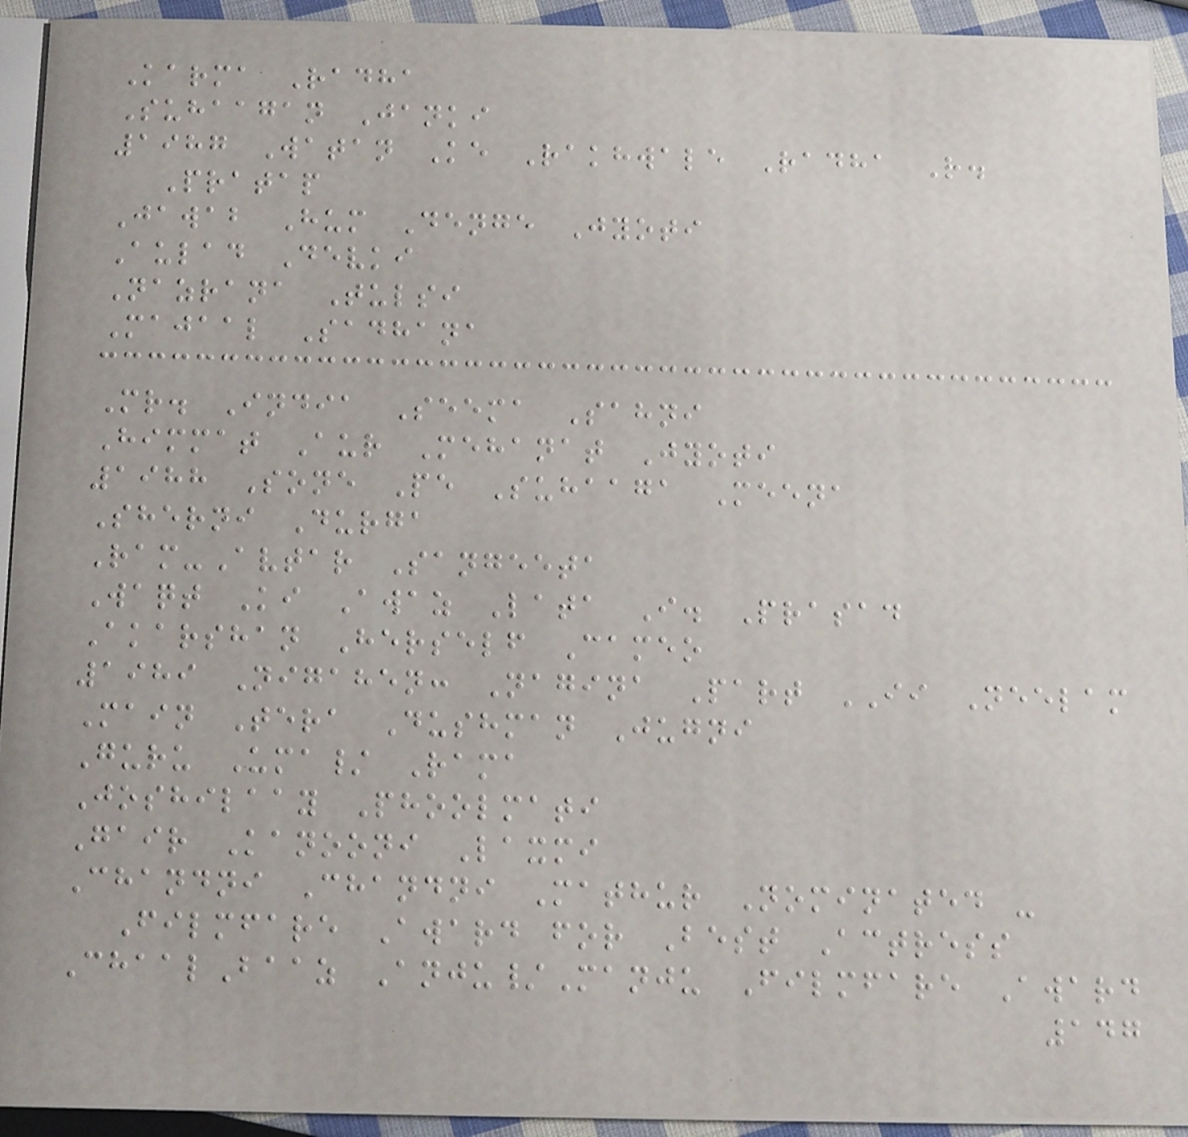Karma Radha
Suhaagan Janki
1987 Watan Ke Rakhwale Radha R.
Pratap
Jawab Hum Denge Jyoti
Aulad Devki
Nazrana Tulsi
Majaal Sadhana
Mr. India Seema Sahni
Himmat Aur Mehanat Jyoti
1988 Sone Pe Suhaaga Meena
Sherni Durga
Ram-Avtar Sangeeta
Waqt Ki Awaz Lata I. Prasad
Akarshan Herself Cameo
1989 Nigahen: Nagina Part II Neelam
Main Tera Dushman Jugni
Guru Uma/ Rama
Joshilaay Phoolmati
Gair Kanooni Laxmi
Chandni Chandni Mathur Nominated -
Filmfare Award for Best Actress
ChaalBaaz Anju/Manju Filmfare Award
147
